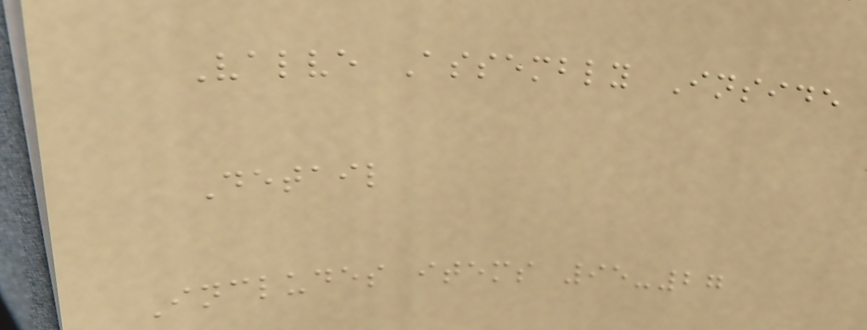Valve Assembly Inside
Detail
Includes items 95-27
